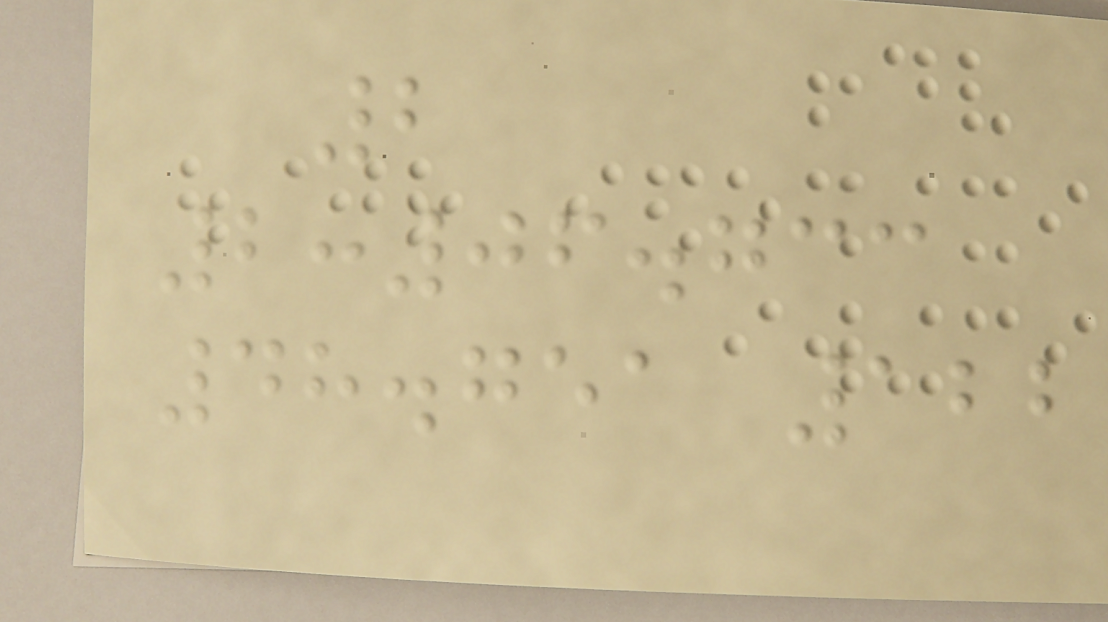2
2:06.733
48.751 122
